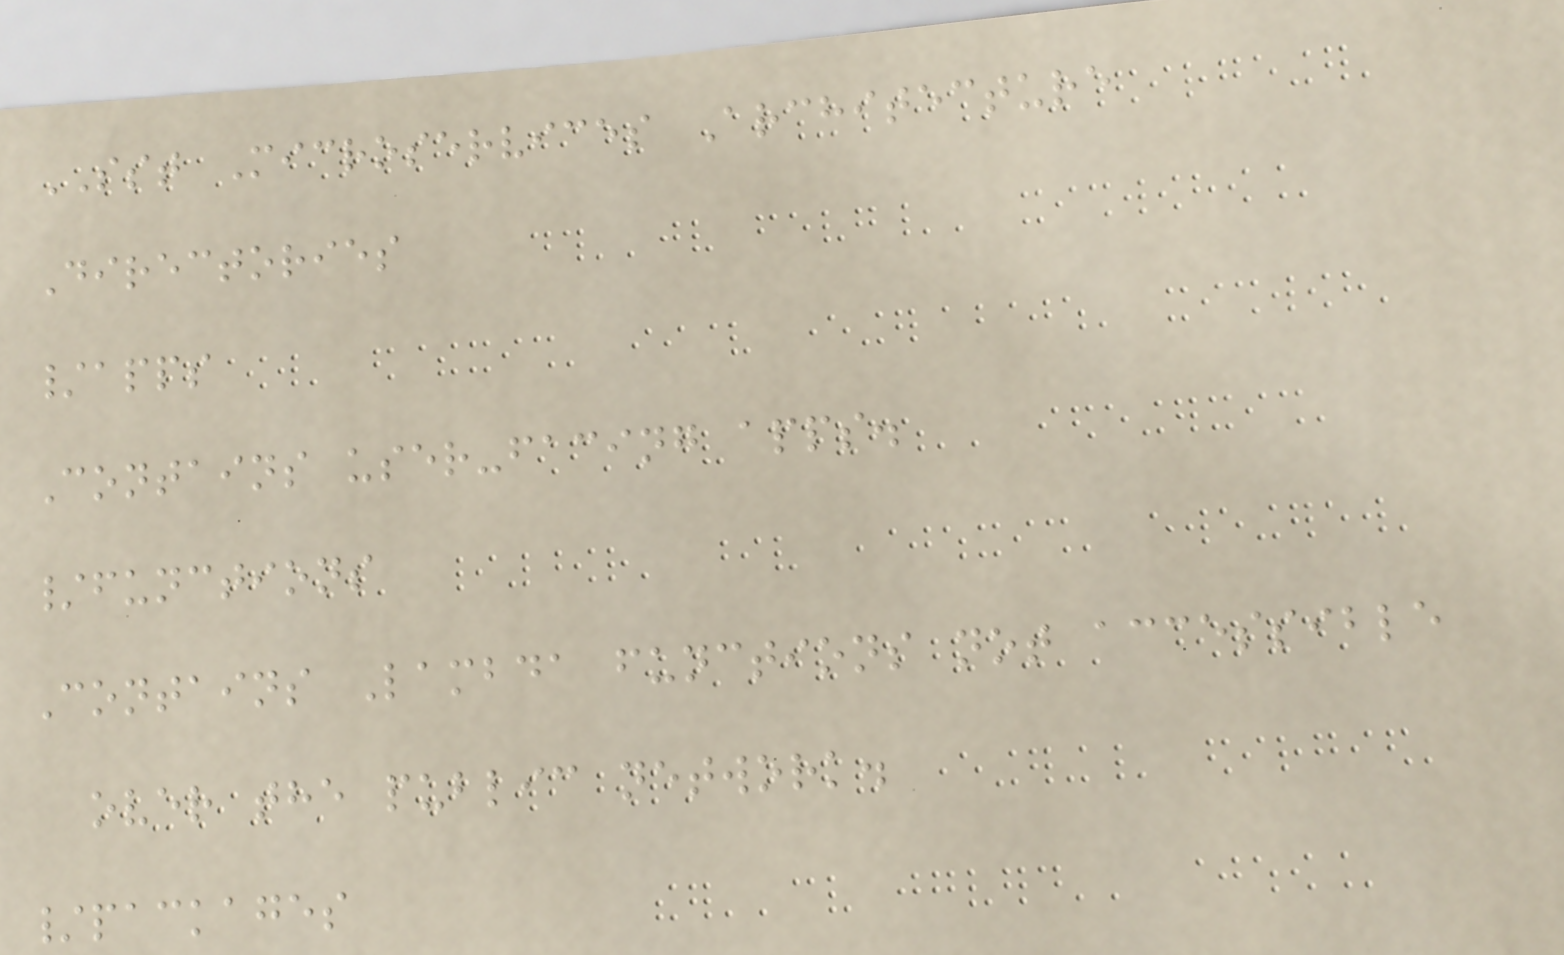SST Microservices Architecture
Directories
/apps
Contains user-facing apps.
/functions
Contains Lambda functions not accessible
over the public network.
/packages
